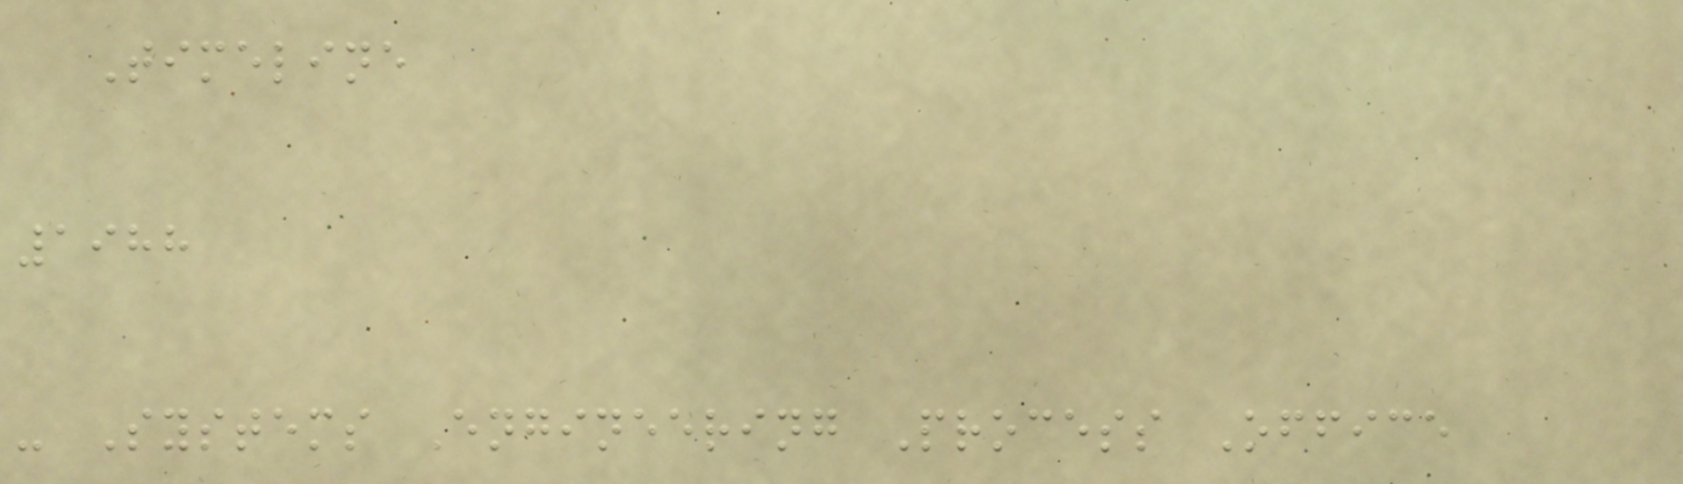Timeline
1988
- Systems Engineering Process Office
